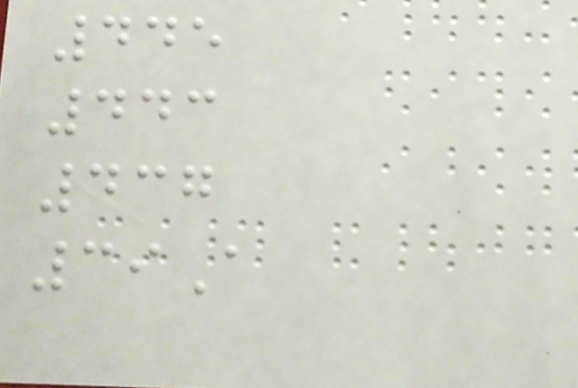445
443
437
39A
